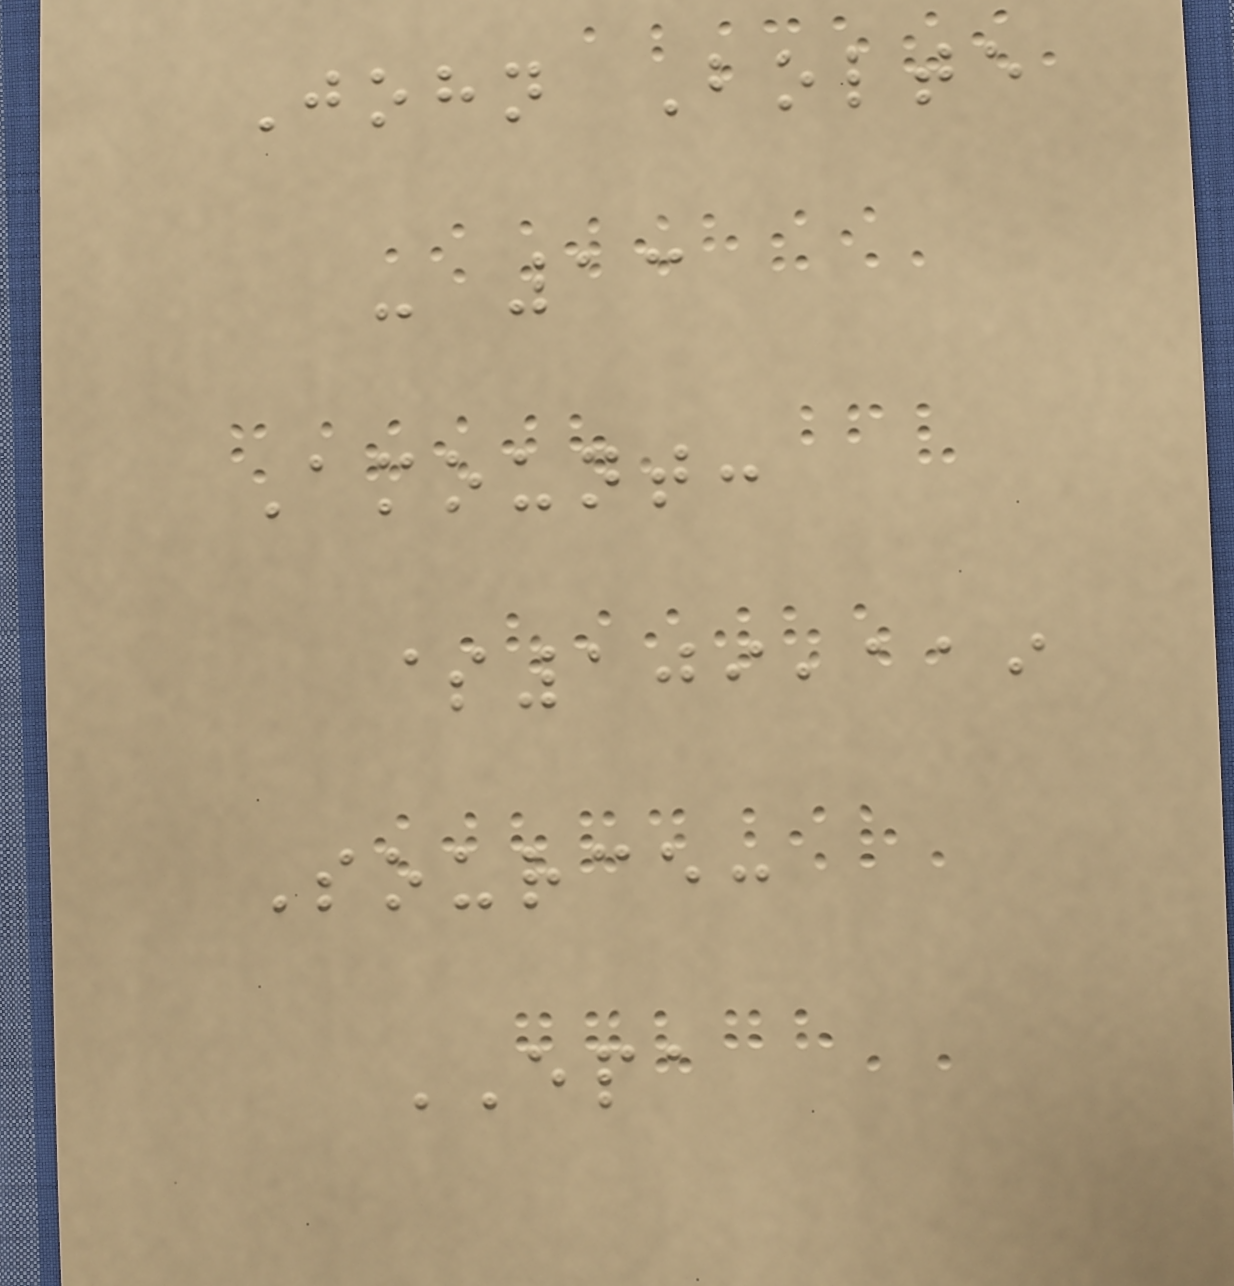John Bolte
- 13
Amount:
$109,119
Source:
EPA
